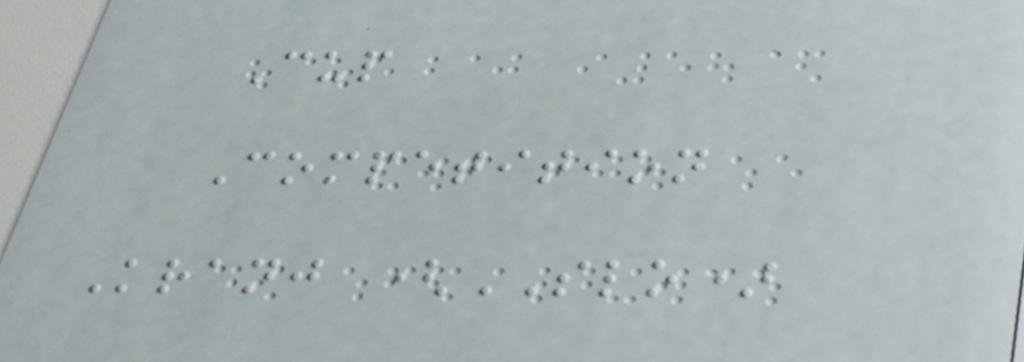Cup
Competition
Kranj (SLO)
